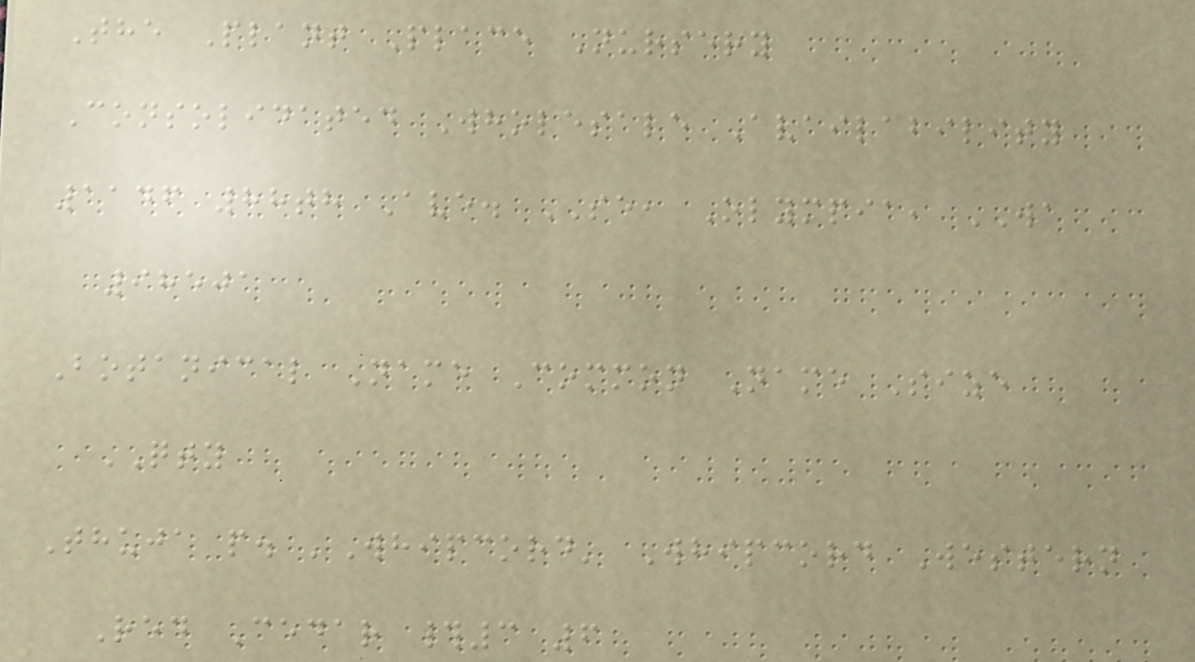The Plant Place Nursery
Consolidated Wholesale Availability
1146 88th Ave. SE, Olympia, WA
98501
Botanical Name Common Name Size
QTY
Thuja p. 'Whipcord' Whipcord Western
Red Cedar #3 6
